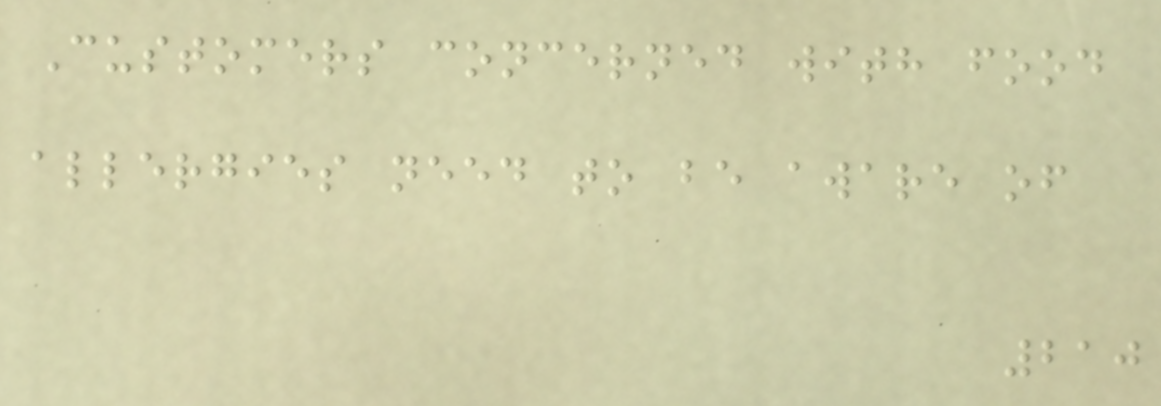Customers concerned with food
allergies need to be aware of
210
